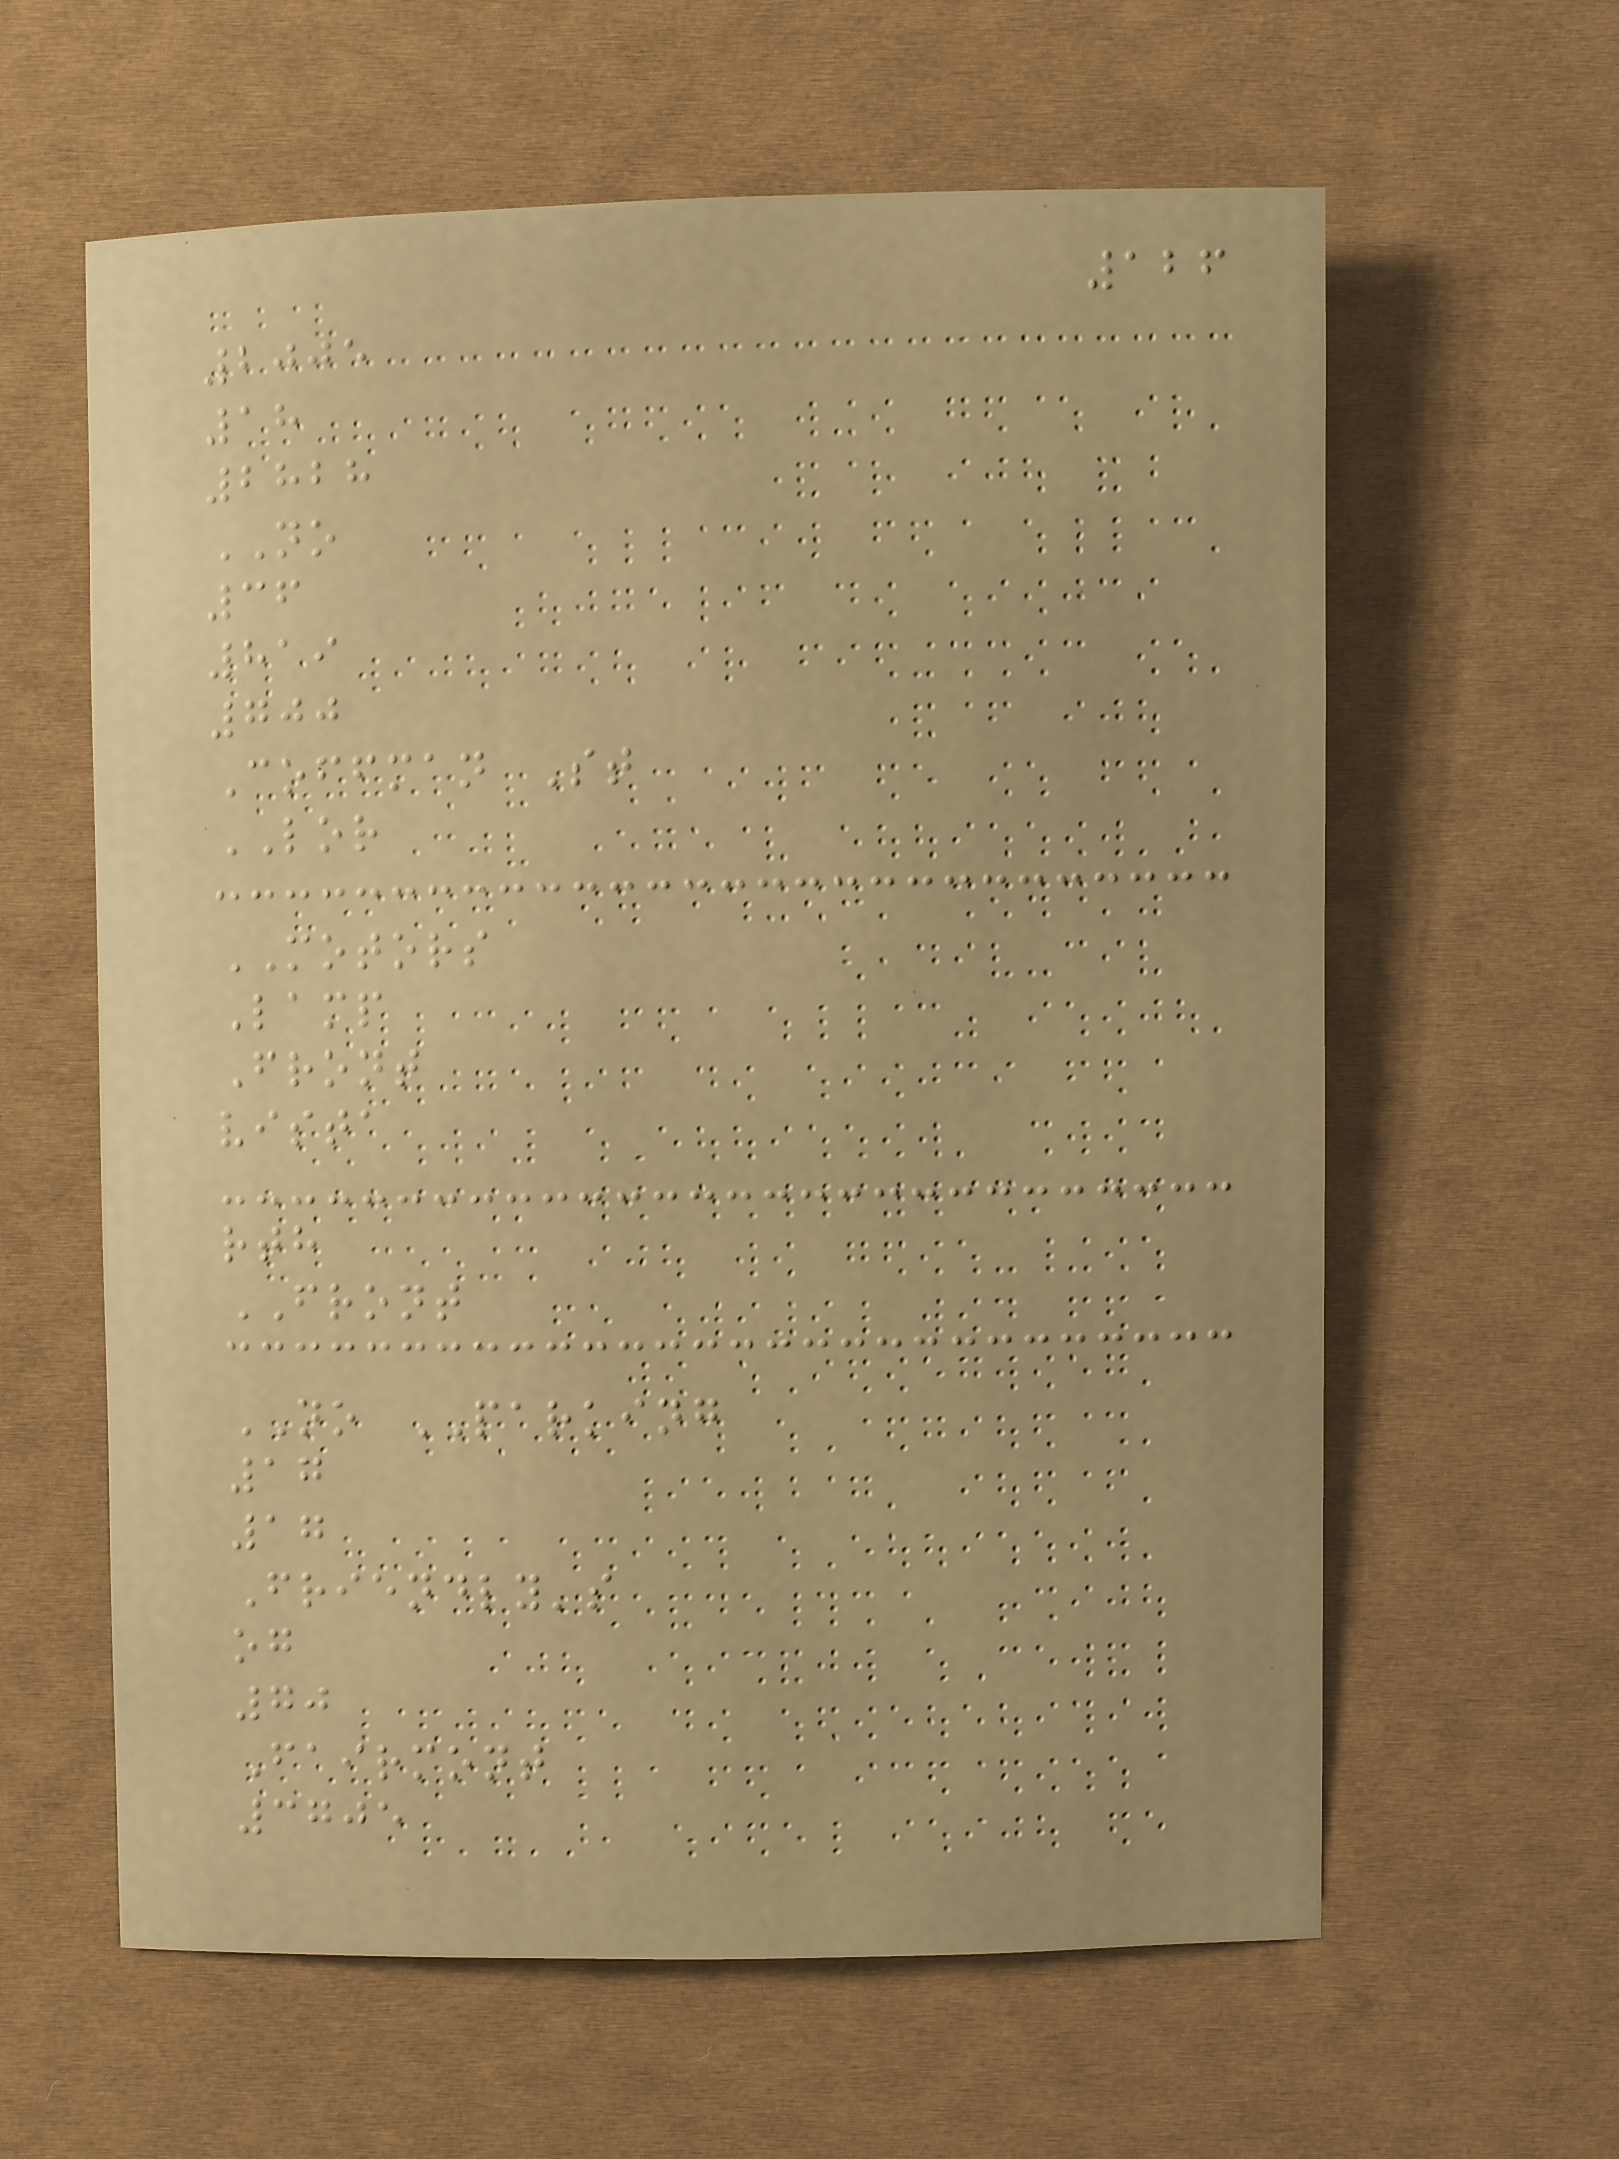126
2005
18
2828
NO
36
819
700
Coffman St
LOR
MOTORS
Lamp
Front
vista
rth
FRONT
NO PARKING
17
17
Friendly's
og
70
Fairmont
3705
